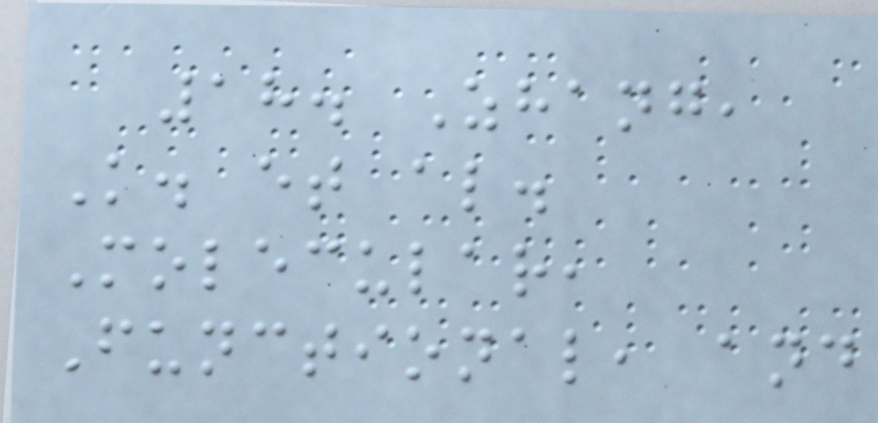18. Zhang,
K. et al.
Molecular,
Functional, and
